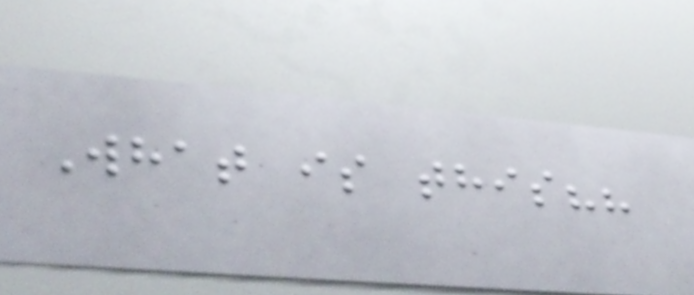What is this??
